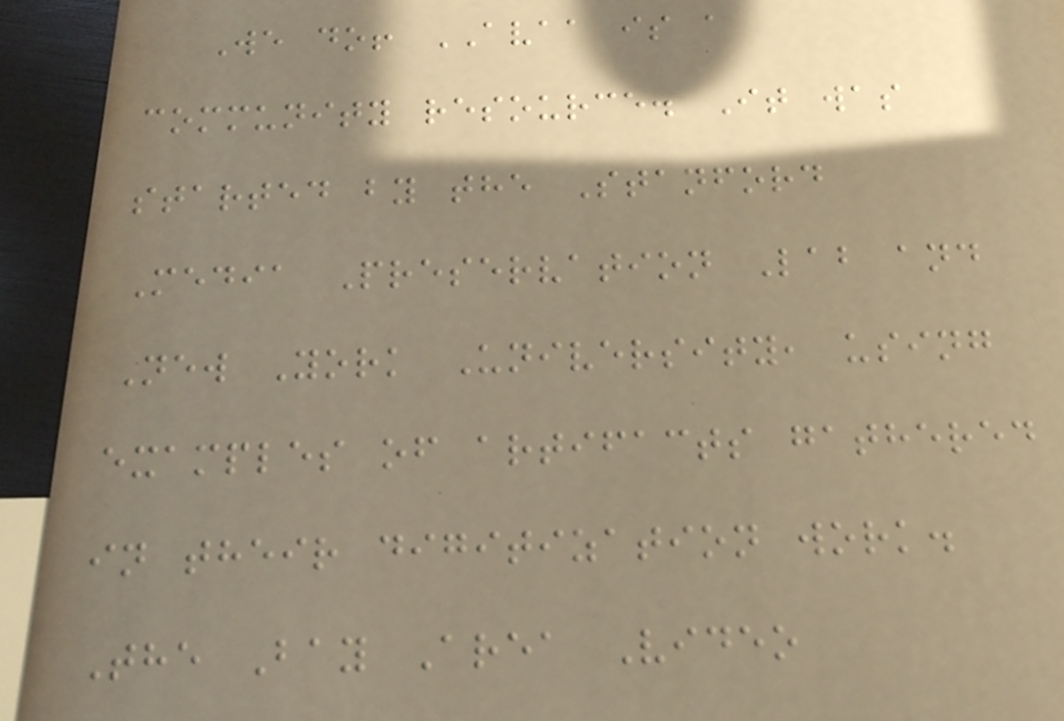We do! AVAA is a
community resource. It was
started by the Stanford
Media Preservation Lab and
New York University, using
examples of artifacts gathered
in their digitization work.
The Bay Area Video
